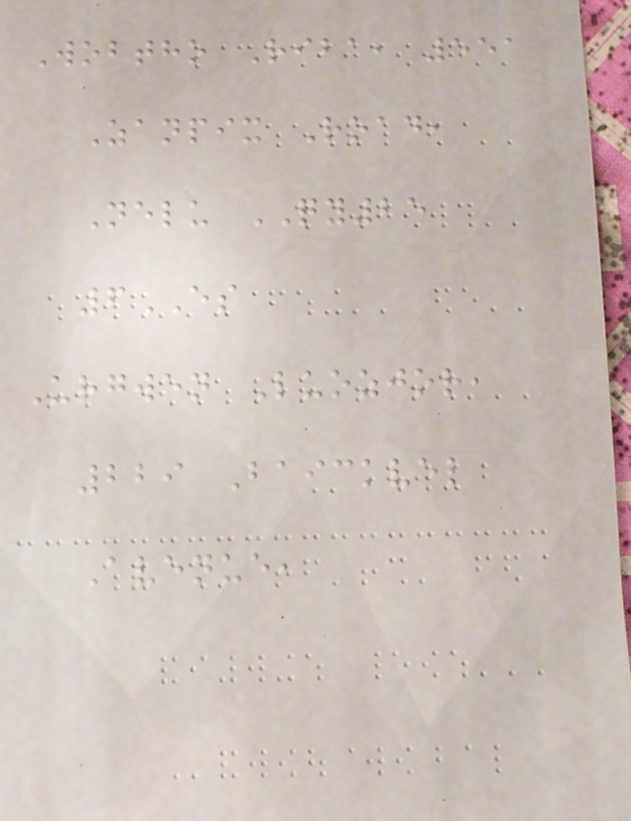Wobtho Riba, 551
Zanpix Road,
Nelu QY25
6ES
Urgwen Luozjor,
229 Baickvel
Avenue,
